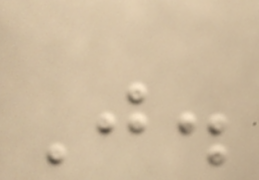J.
